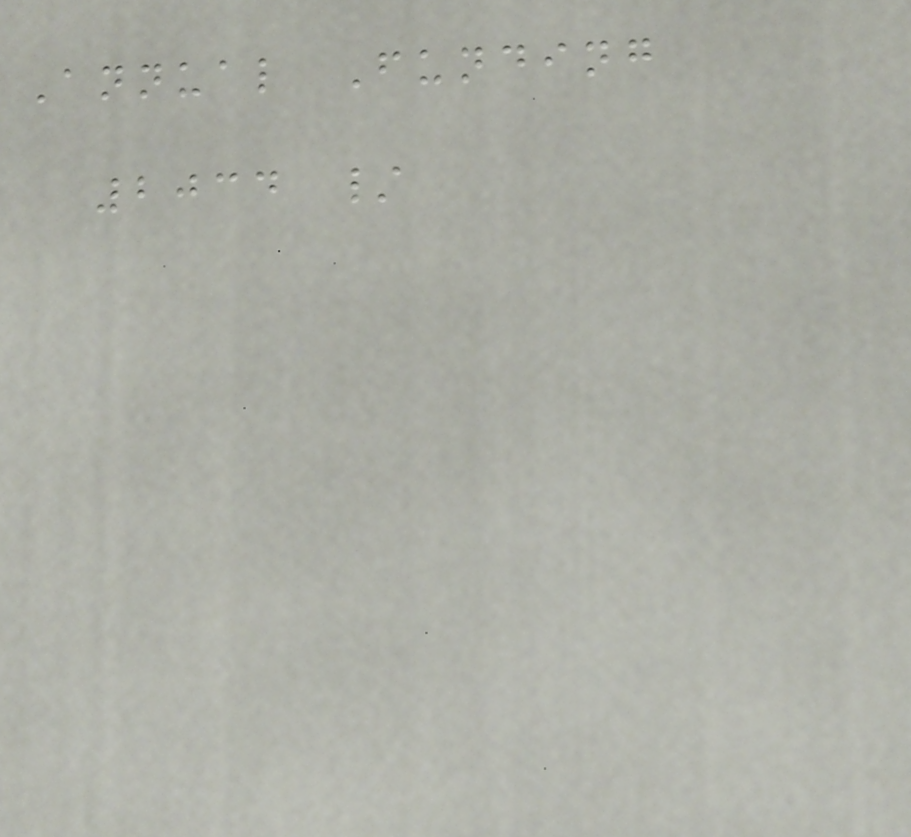Annual Funding
2034 /
